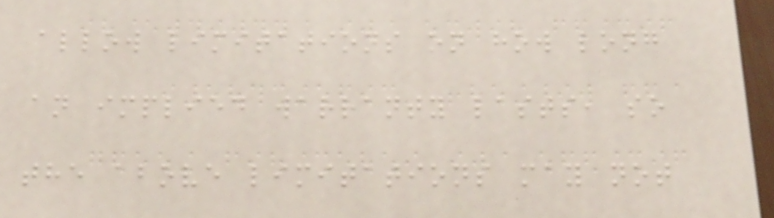allow limitations on how long
an implied warranty lasts, so
the above limitations may not
